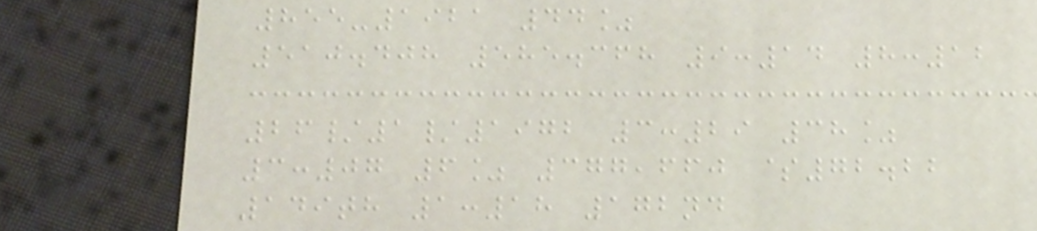855-1921 44%
510.408 585.368 9:14 8:12
26/1/1972 3:29 38%
3:07 6% 377,660 $72.22
149th 1:18 172nd
